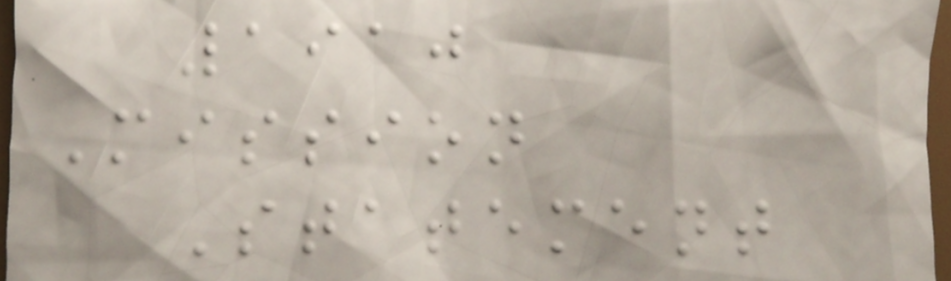1910
Mission
Statement
